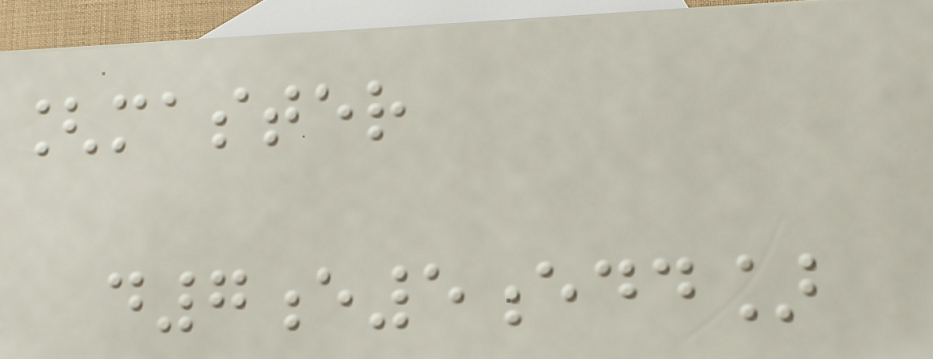[master
d7e5edd]
